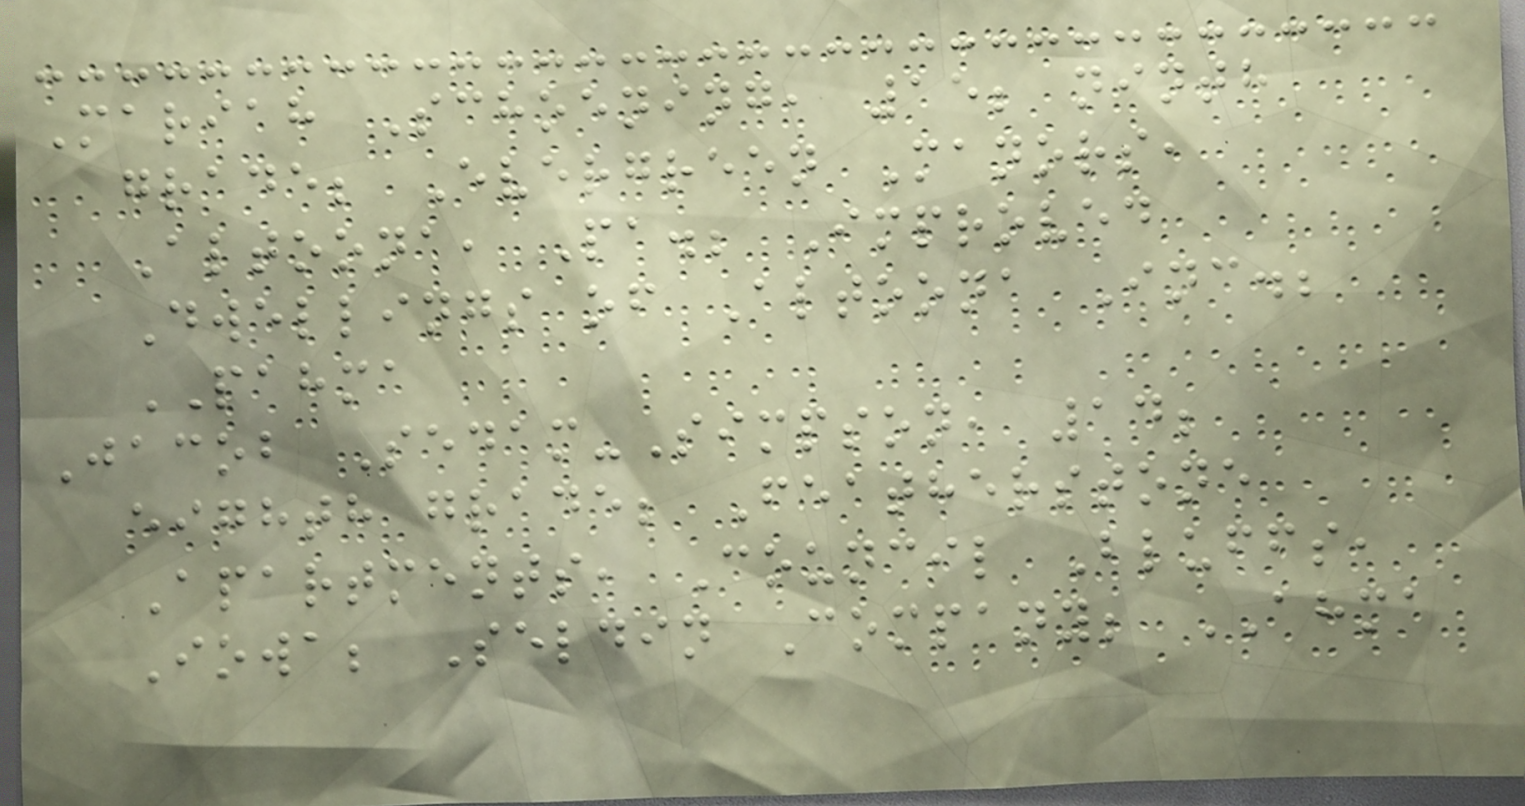Mariah Schoening, 15; ninth
grade; Evergreen Manors,
Altoona, Pa.; Improved
Dwellings of Altoona Inc.;
PAHMA
Jacob Sedam-Simpson, 14;
eighth grade; Featherstone
Apartments, Council Bluffs,
Iowa; Seldin Company; AHMA
